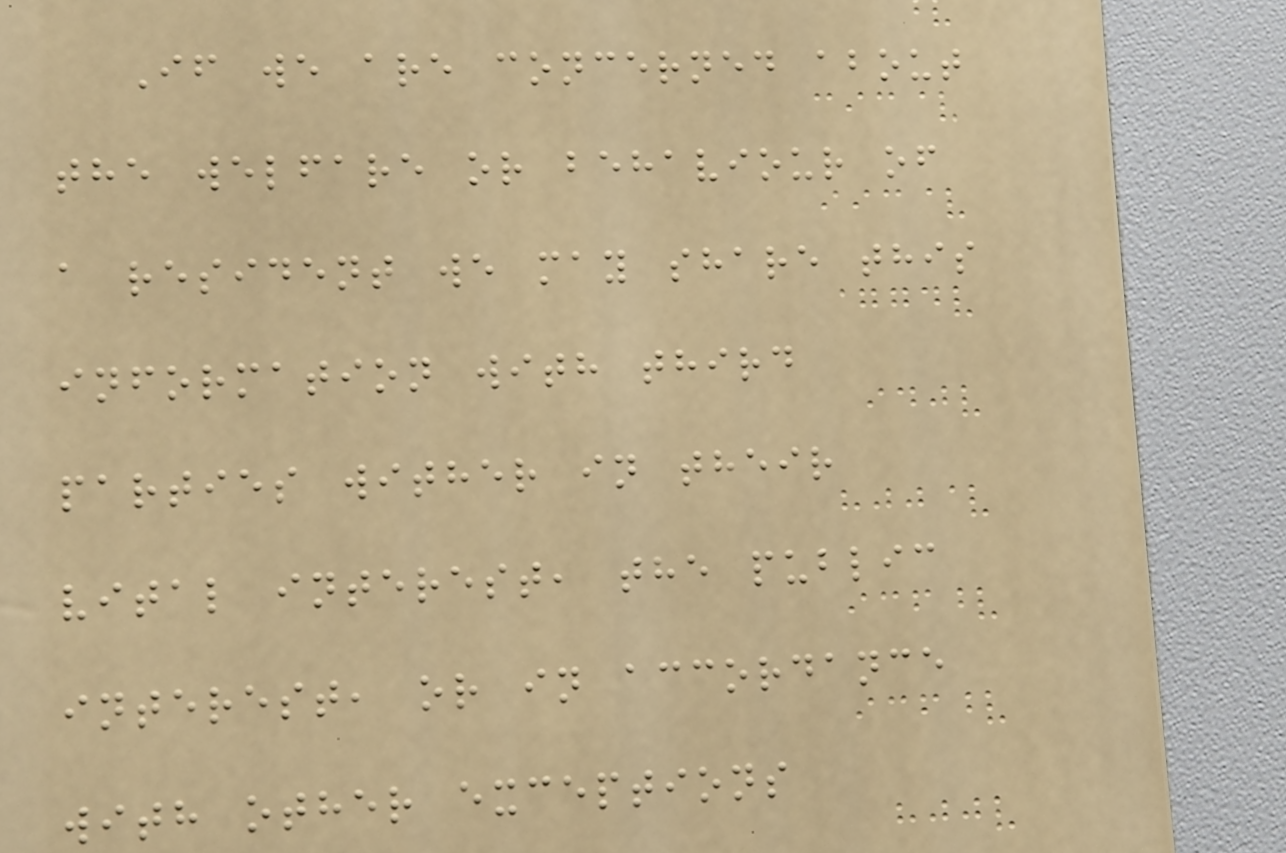If we are concerned about
the welfare or behaviour of
a resident we may share this
information with third
parties wither in their
vital interest, the public
interest, or in accordance
with other exceptions
